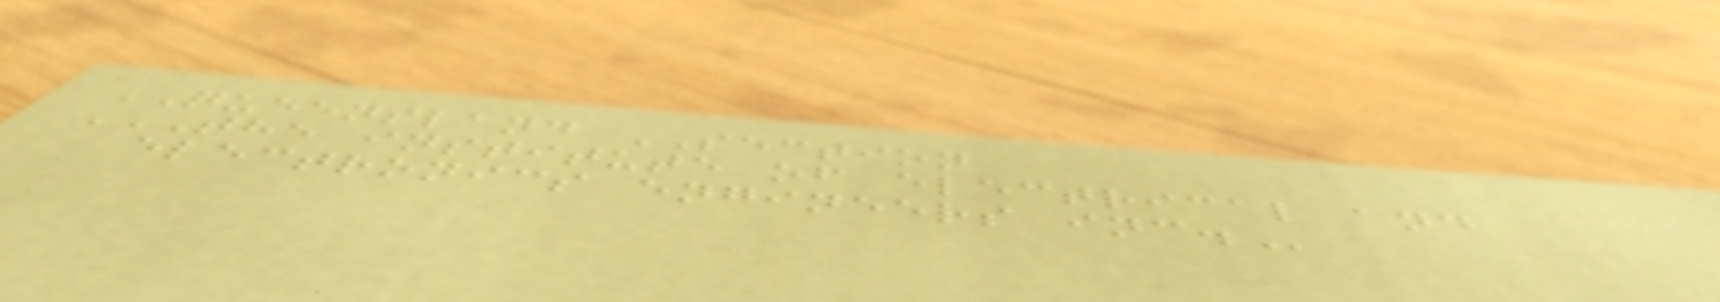QUEENSLAND SECTION
THE INSTITUTE OF ELECTRICAL AND
ELECTRONICS ENGINEERS INC.
